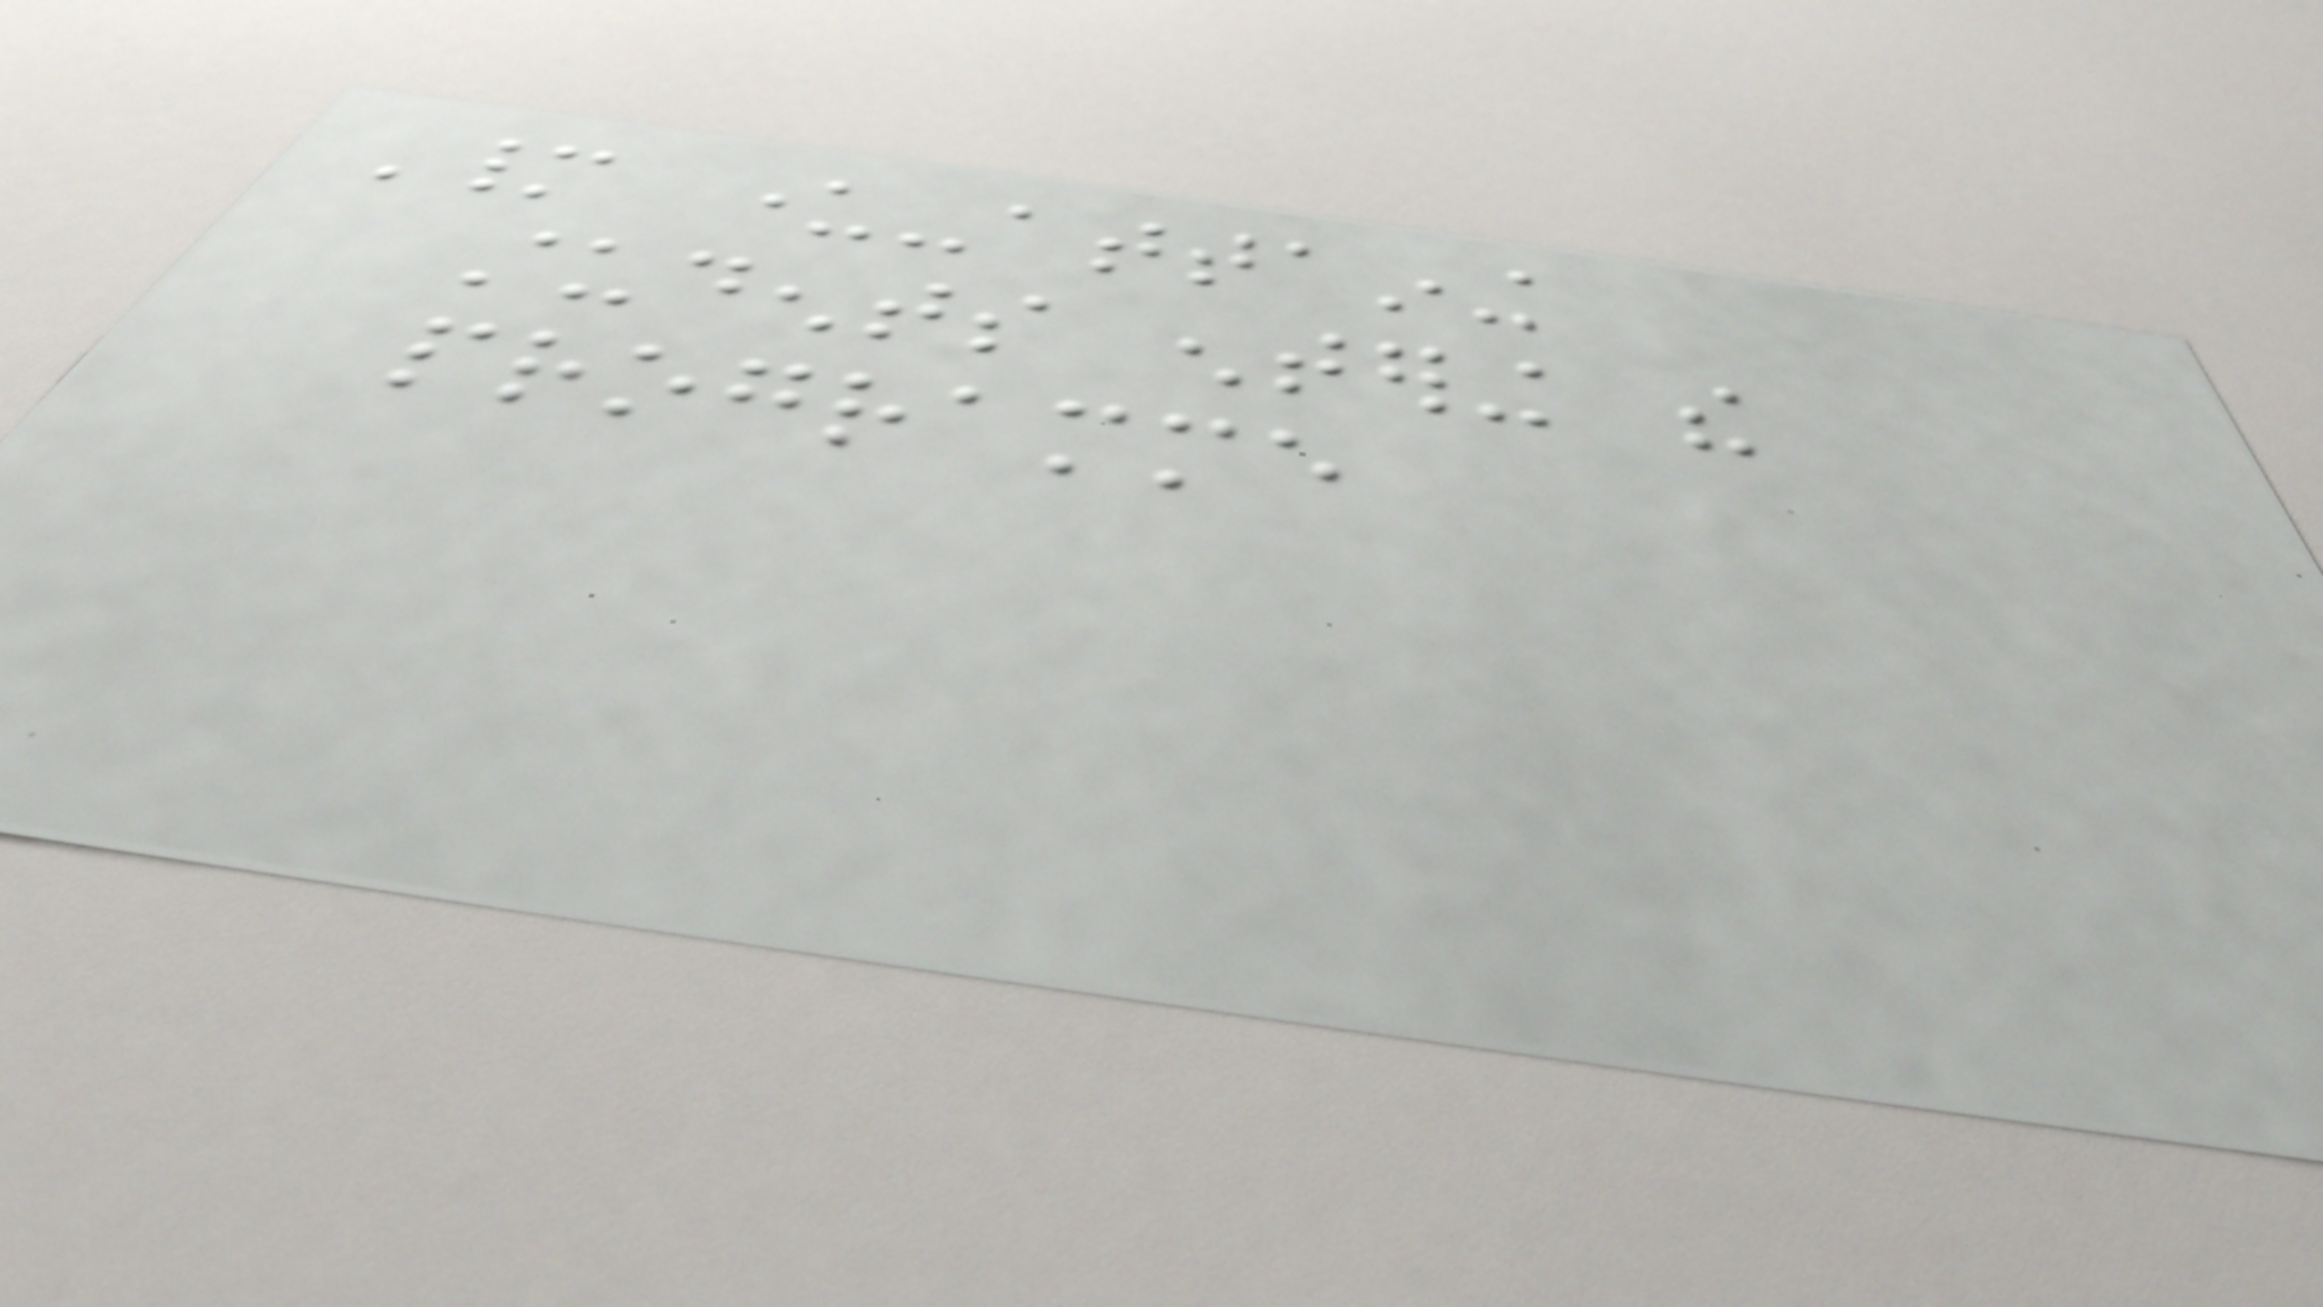Many under-attaining
students entering the
programme
